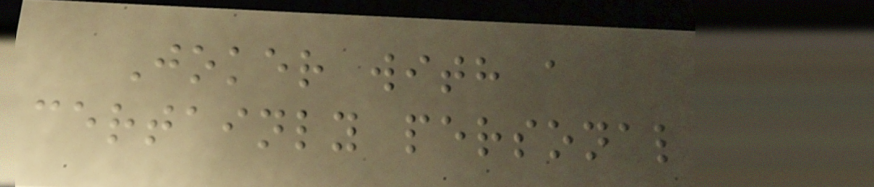Joker with a
certainly personal
